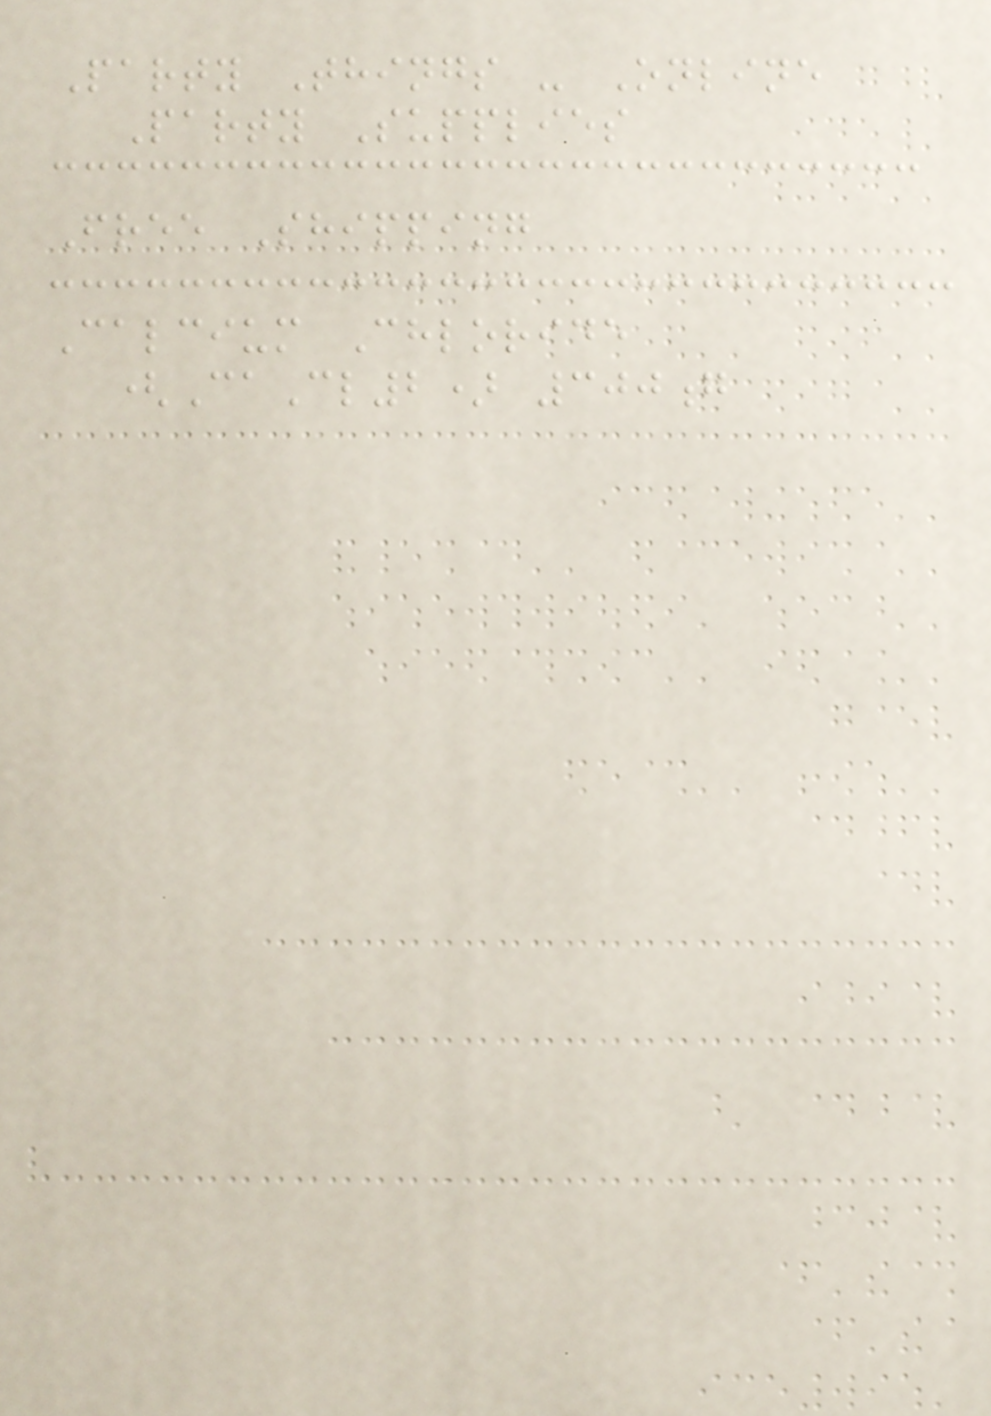Party Things - Online
Party Supplies
Free Shipping
Calcium Chloride
(CaCl2) 300g
